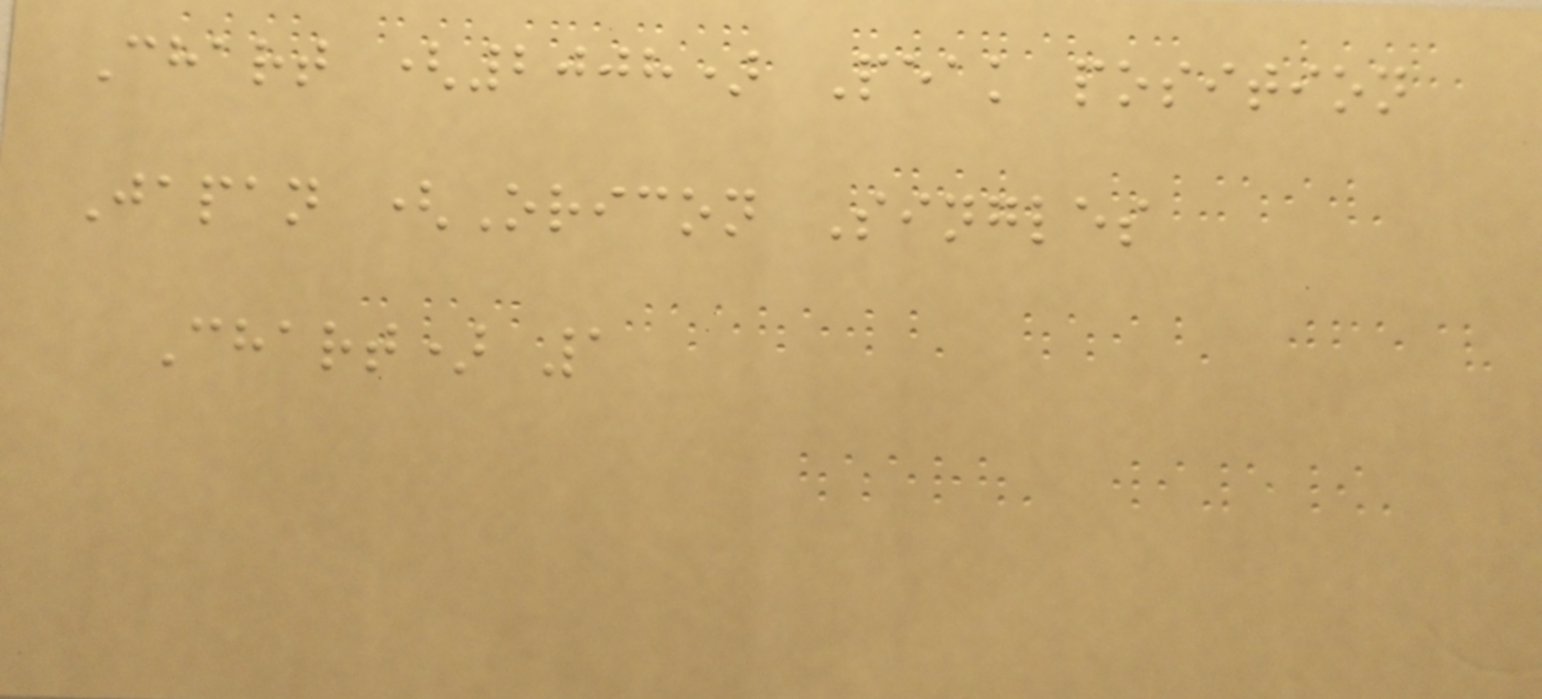Chart (2008) Peak position
Japan (Oricon Singles
Chart) 1
